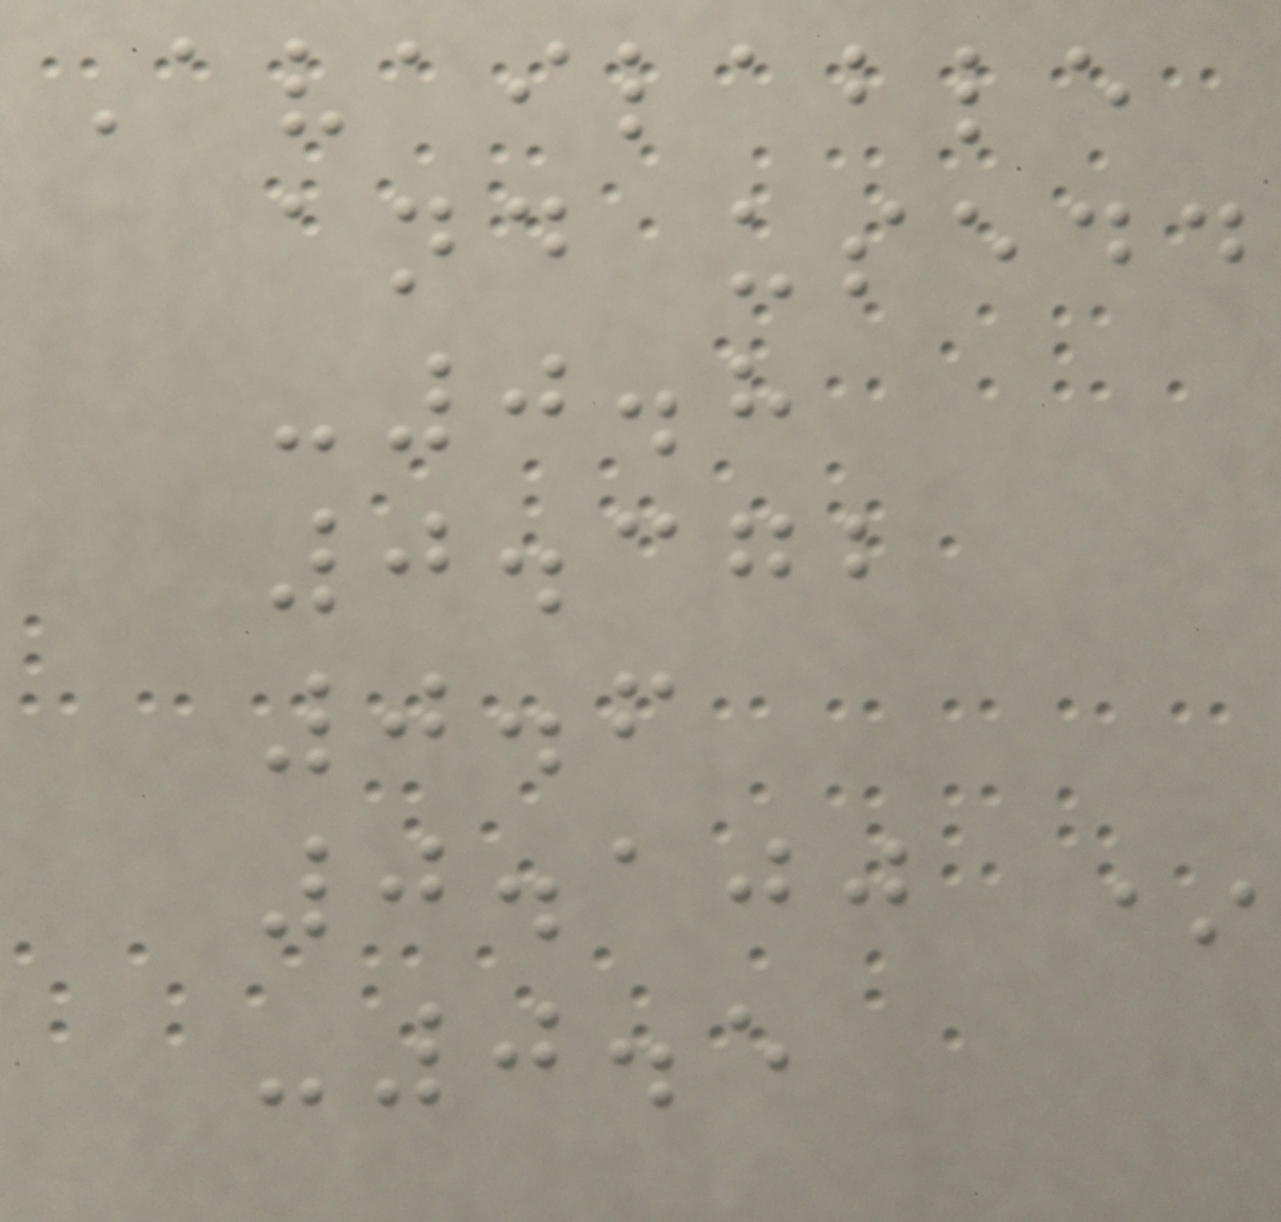Available
and usedd
-0.8
0.372
0.6
0.100 *
-0.5
